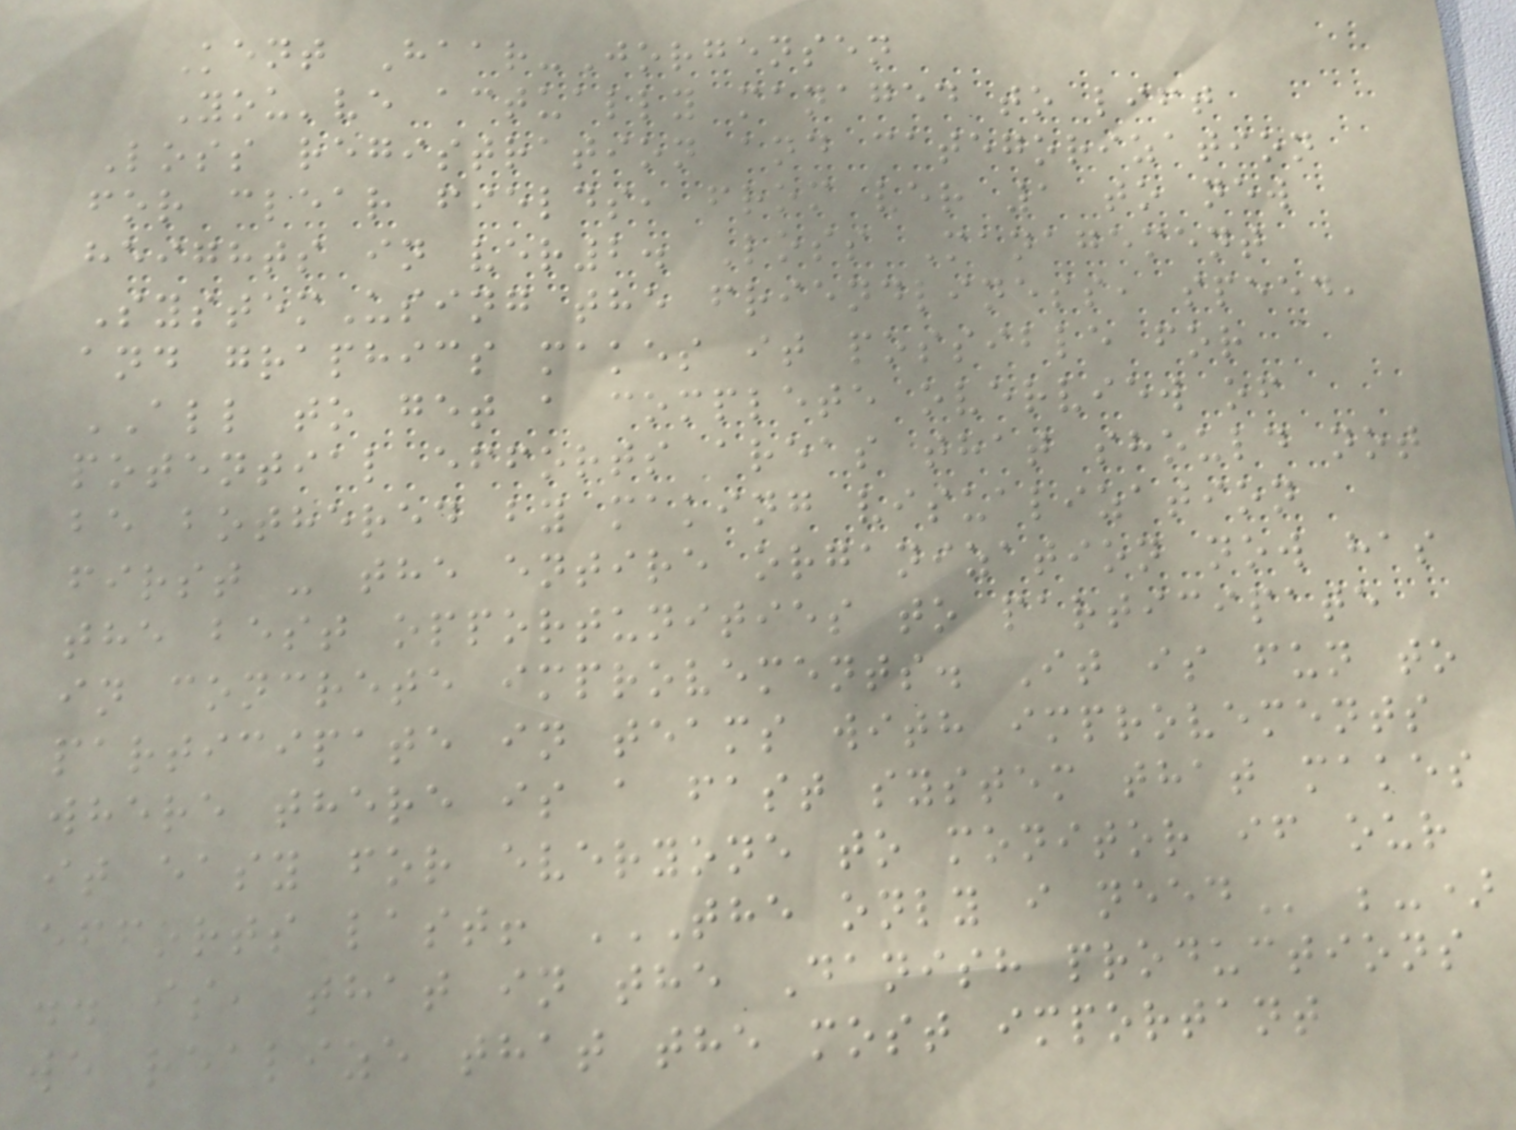Kent Haar-Jorgensen
You've actually managed to lift
Loss registration and categorization
for clear fields, from ver 1 to new
heights in ver2. Loss Management
SystemUsing the friendliness, speed,
and graphics makes it possible for
ALL to get a complete overview of
potential efforts areas that should not
be bothered by making visualization
first - the entire organization now has
the best opportunities to participate
in concrete improvements. It is fun to
participate in teams with improvements
where there is a fast system that makes
it easy for everyone to monitor if our
efforts last! THE ONLY I NEED ;-)
.. is, that in the Danish productions
we realize that the most important
